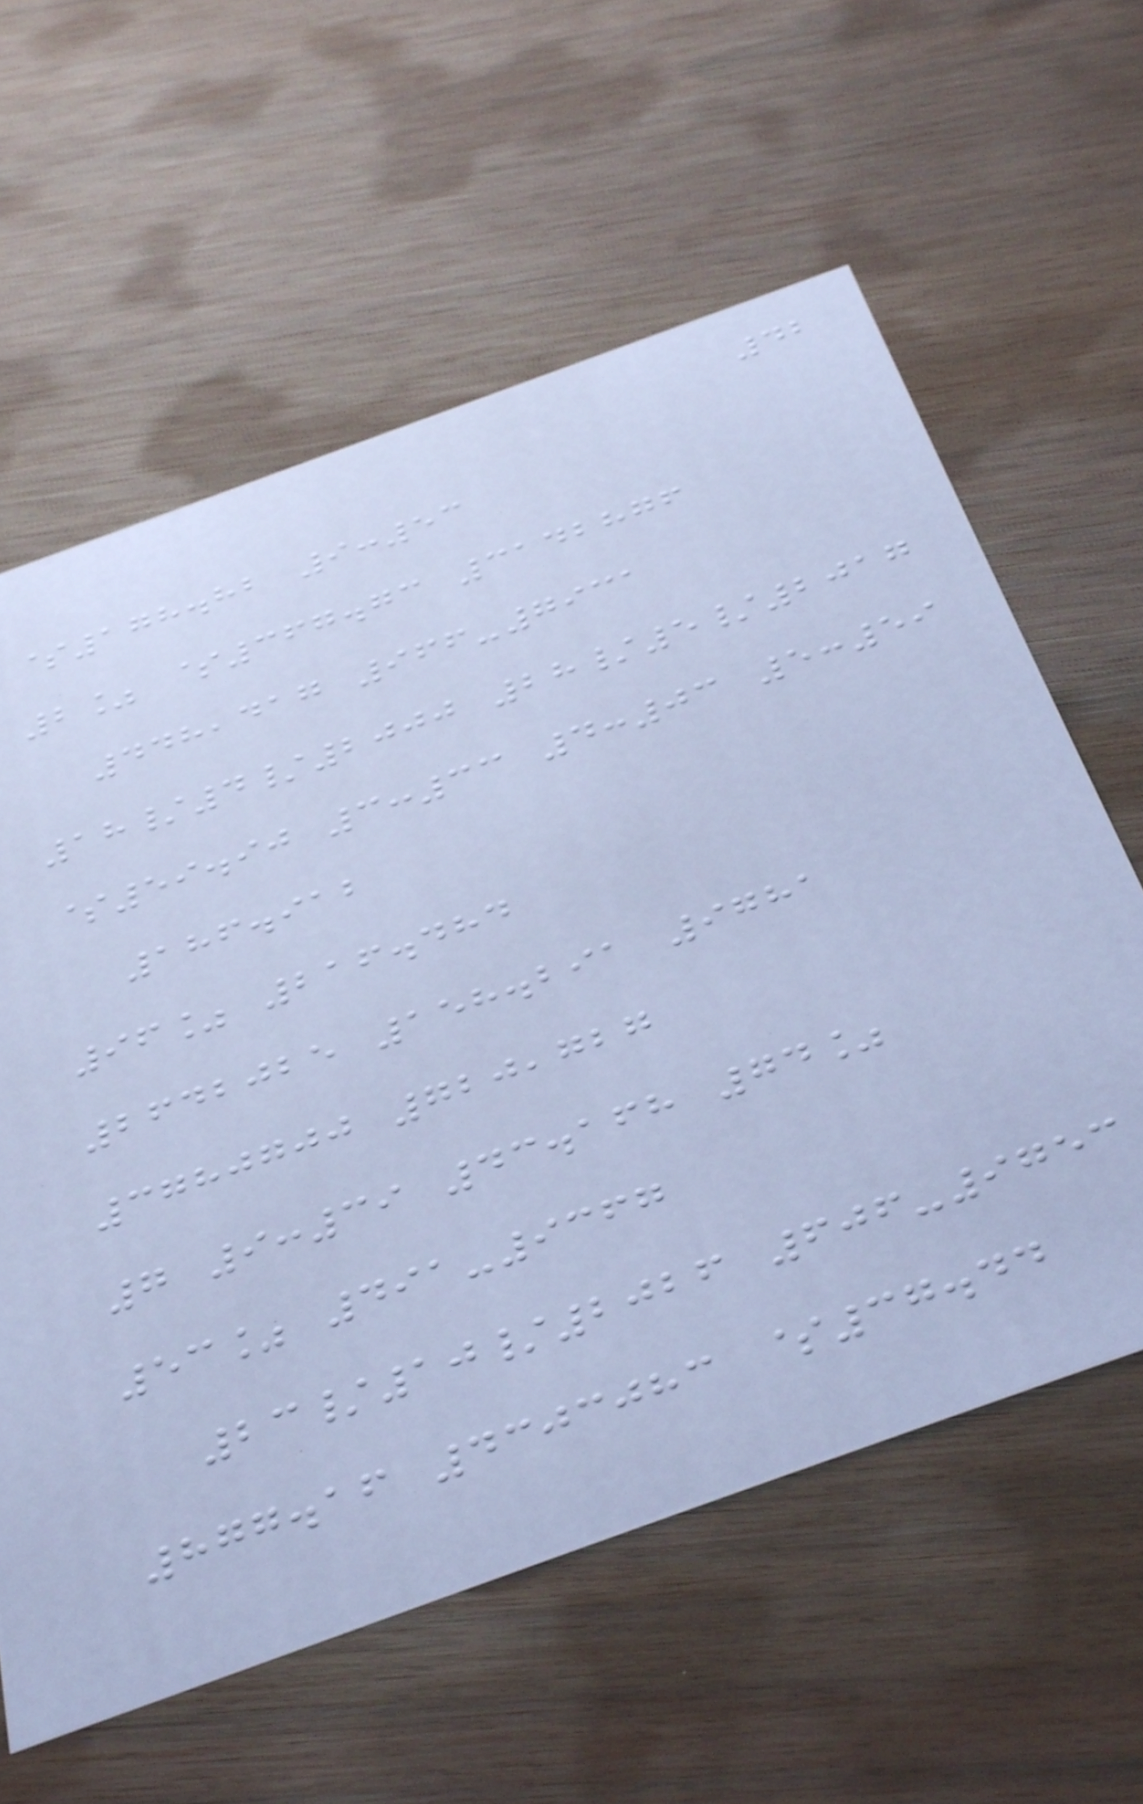42
$178.82 9:53
2% $367.73 3142876
448,417 966-7931
18/4/2000 28/5/2017
$59.90 3:33 4:03 5:59
186.912
96% 216.484
2642025 158.291 9781
3780700 720,727
7 9:39 43.168 74%
53% 491-9367
23/10/2026 606-9753
877.16 4303083 $37.44
